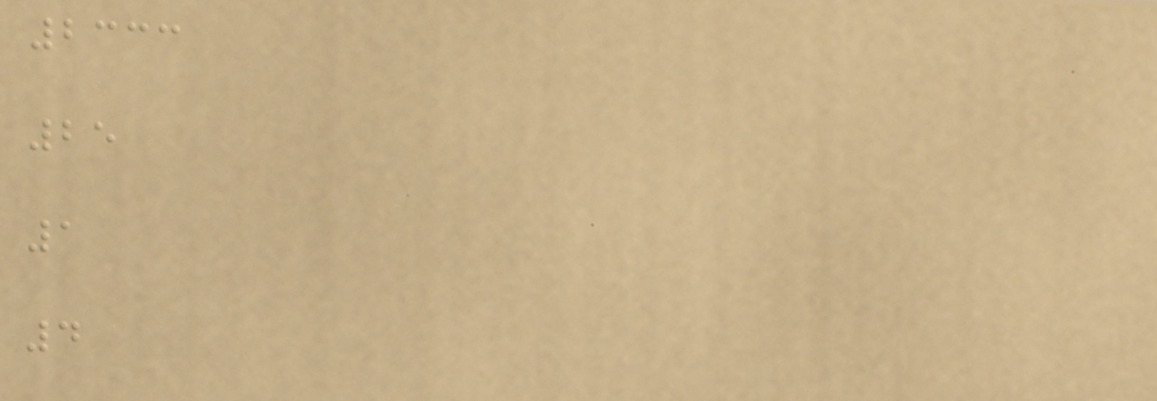2333
25
1
4
